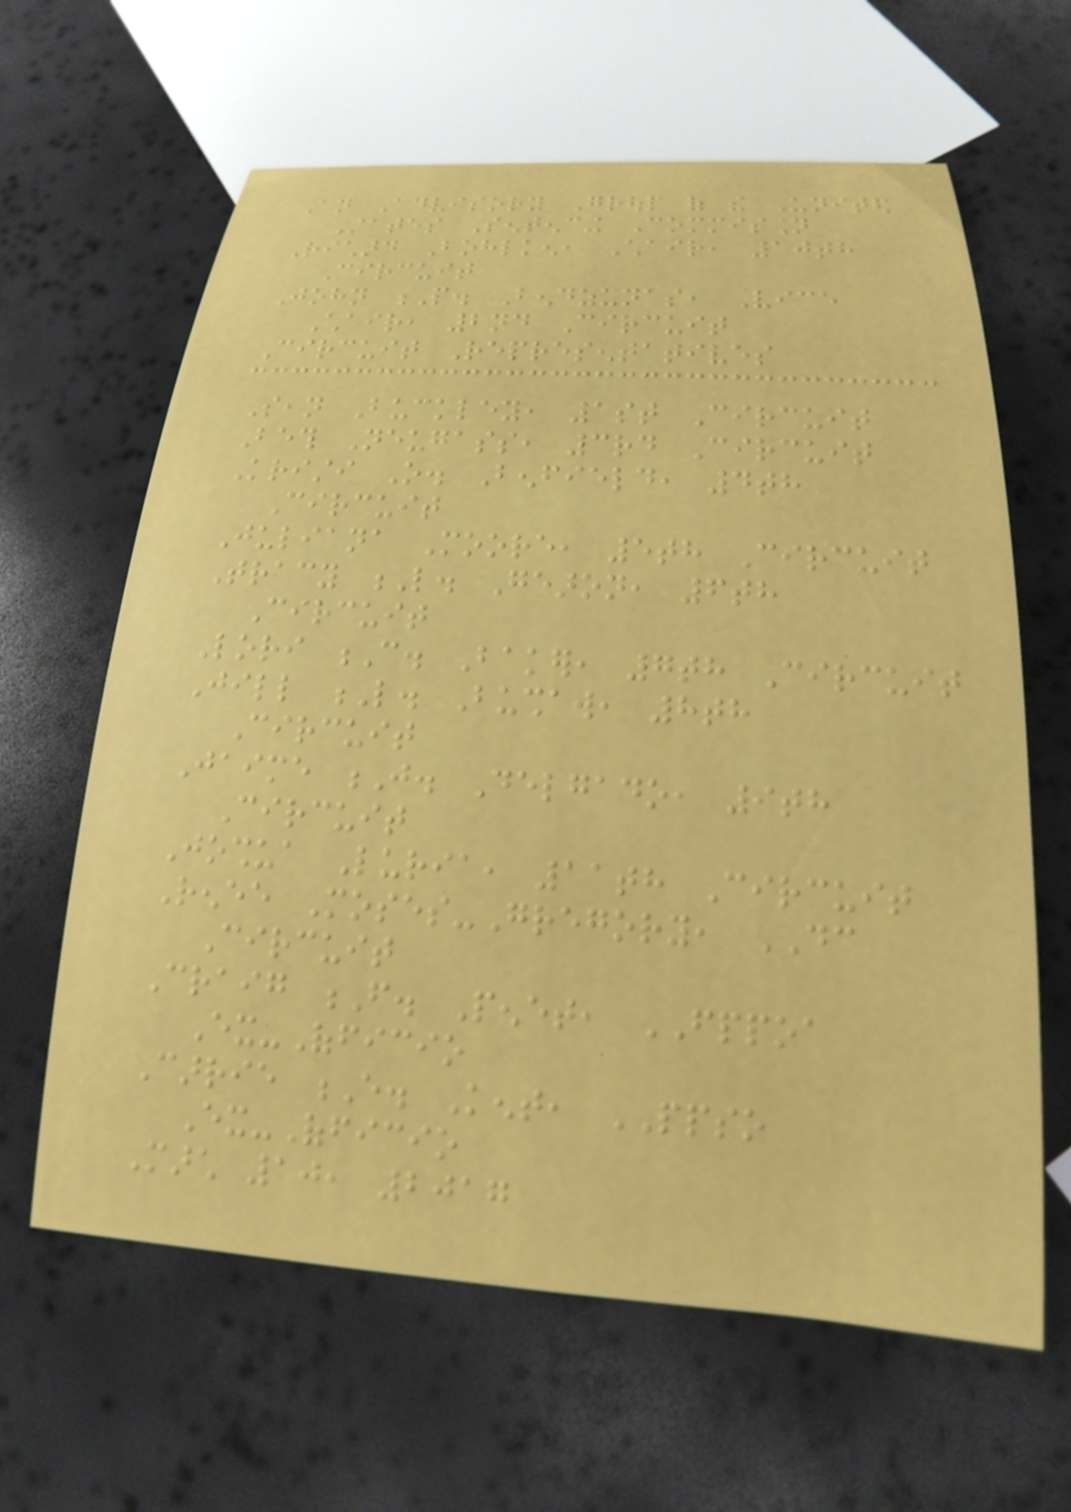An Advisory Group of the United
States Sentencing Commission
Richard Bohlken, Chair, 10th
Circuit
John P. Bendzunas, Vice
Chair, 2nd Circuit
Circuit Representatives
Sean Buckley, 1st Circuit
Beth Neugass, 3rd Circuit
Kristi O. Benfield, 4th
Circuit
Juliana Moore, 5th Circuit
Tracy L. Gearon, 6th
Circuit
Lori C. Baker, 7th Circuit
Jill L. Bushaw, 8th
Circuit
Jaime J. Delgado, 9th
Circuit
Joshua Luria, 11th Circuit
Renee Moses-Gregory, DC
Circuit
Craig F. Penet, FPPOA
Ex-Officio
Carrie E. Kent, PPSO
Ex-Officio
March 10, 2017
